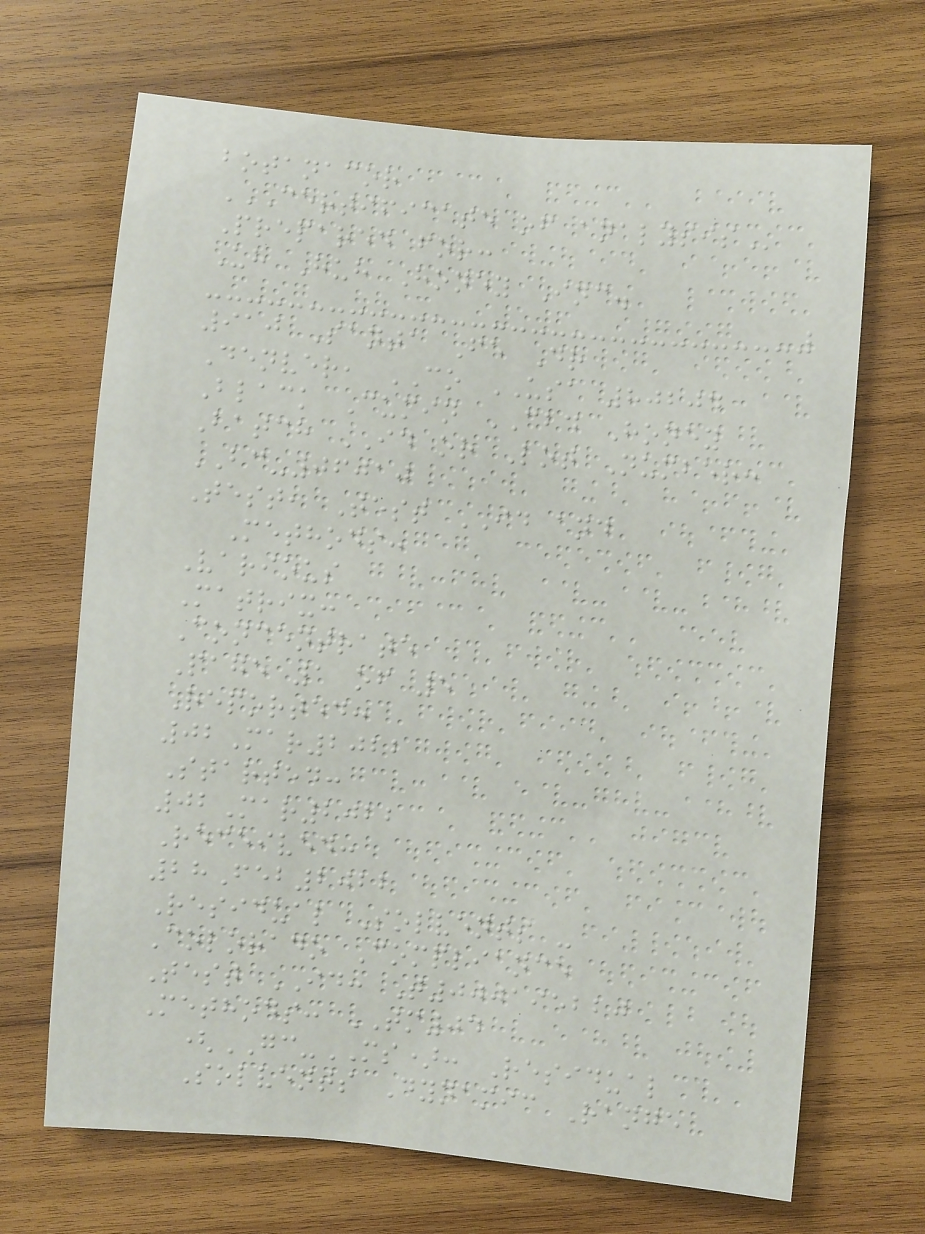botanacor
CERTIFICATE OF ANALYSIS
Prepared for:
Uh Huh Honey Inc.
910 Santa Fe Dr
Denver, CO USA 80204
Black Cumin CBD Honey
Batch ID or Lot Number:
BC-06010
Test, Test ID and
Methods:
Various
Matrix:
Concentrate
Page 1 of 5
Reported:
02Mar2022
Started:
02Mar2022
Received:
28Feb2022
Residual Solvents -
Colorado Compliance
Test ID: T000195220
Methods: TM04
(GC-MS): Residual
Solvents Dynamic Range
